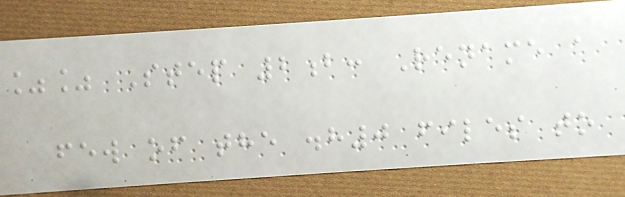%% Step 2b: Rename a
few of the .h0 files to
